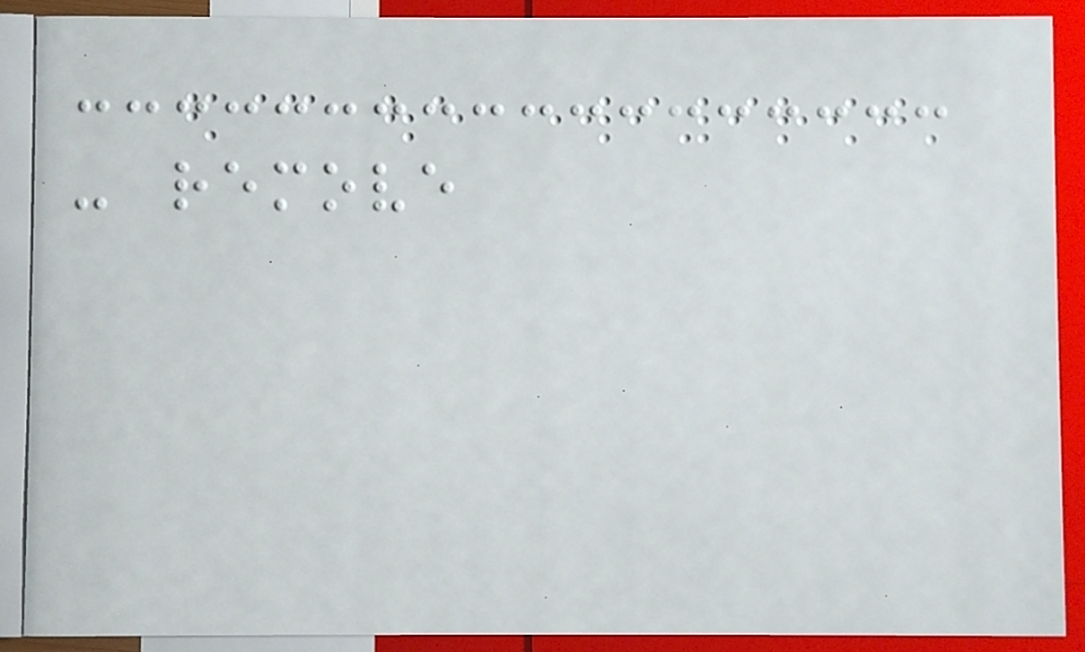- remove
